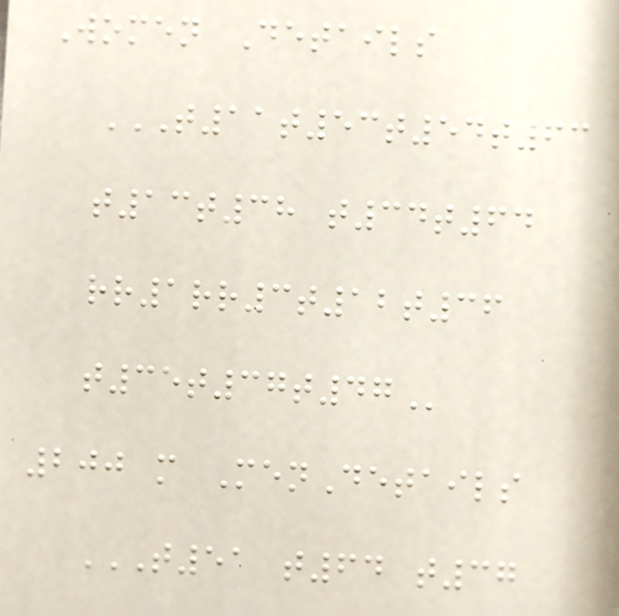Women Details
T11T53T54T63
T13T38 T34T64
RR1RR3T12T36
T35T37T47
200 m MenDetails
T51 T64 T37
